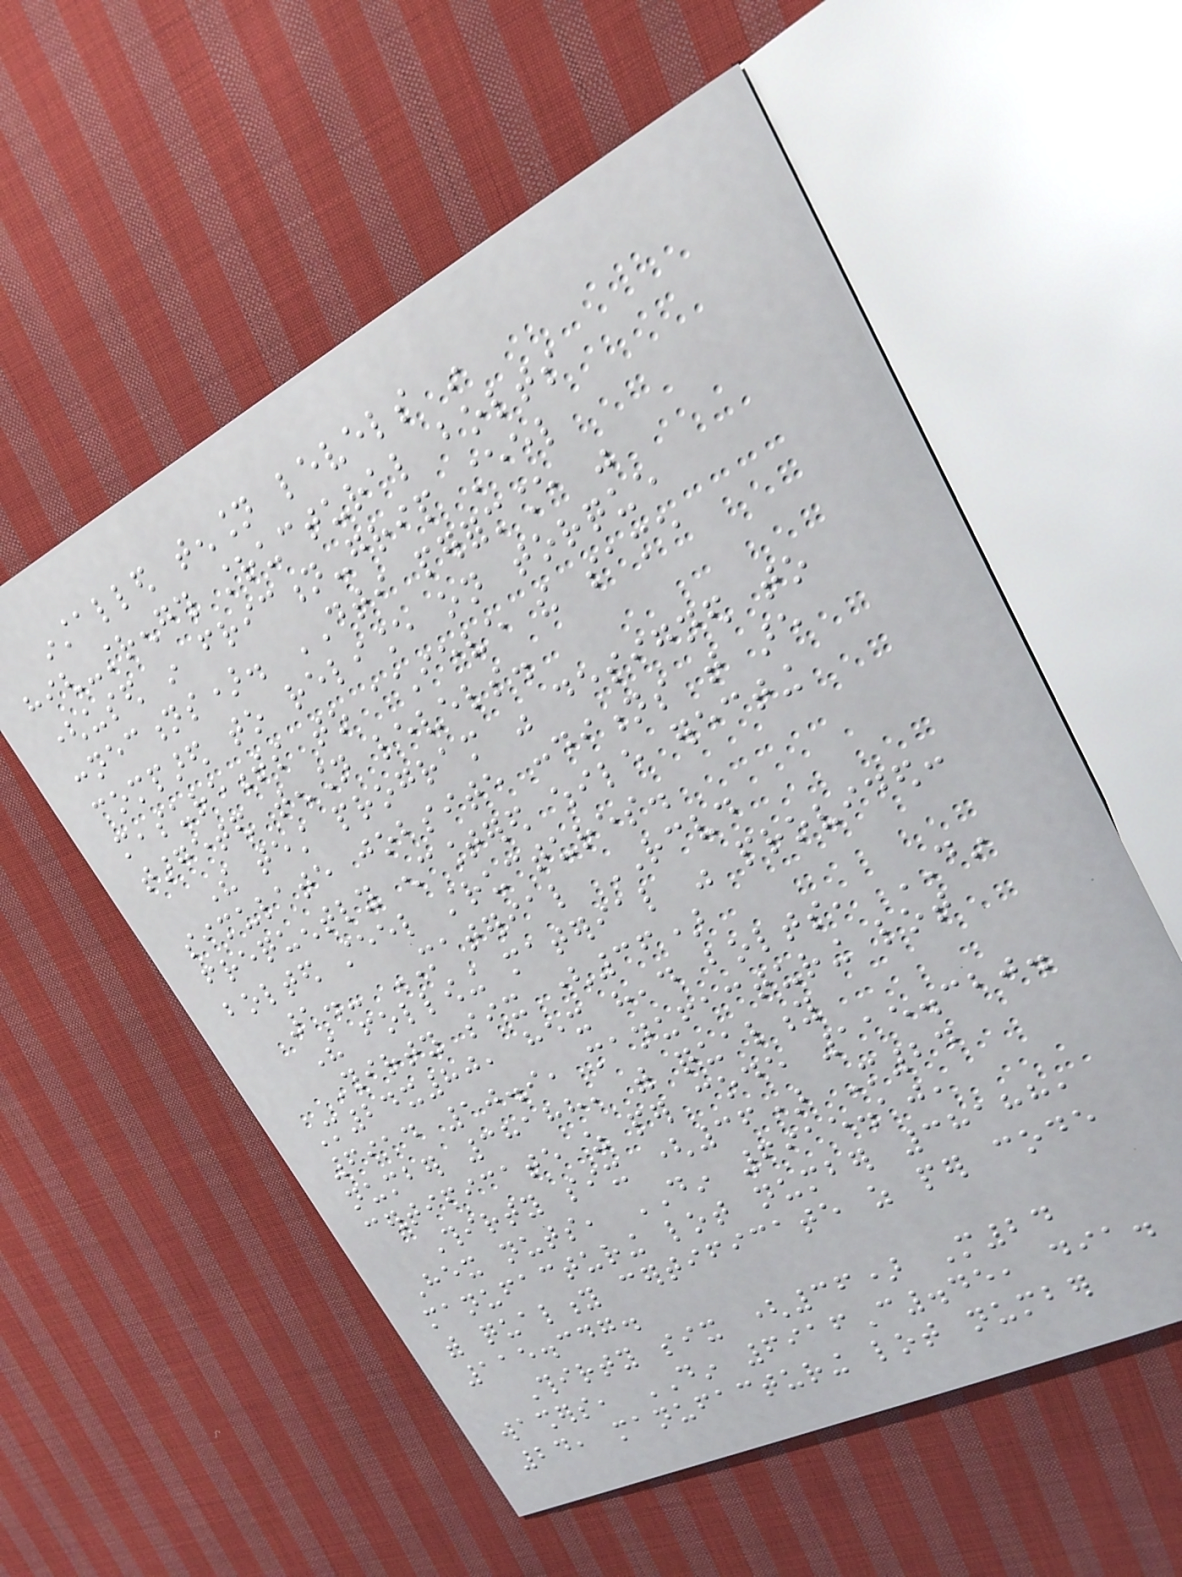installed tension levels in
high-strength structural bolts
(used in friction-grip steel
connections). DTI performance was
compared to reliance on torque
measurements to achieve the same
targeted tension levels.
The test program was designed to
simulate jobsite conditions that are
frequently encountered while erecting
bolted steel structures.
1.- MATERIAL RECEIVED
The following material was provided:
Thirty six (36)
M24x80, hex head bolts, DIN
6914 10.9, manufacturing lot
number 38188, with quality
certificate as per code 115.320.
Thirty six (36) M24
Hex nuts, DIN 6915.10,
manufacturing lot number 38188,
with quality certificate as per code
115.347.
Thirty six (36) M24
washers, DIN 6916C.45, dia.
24, manufacturing lot number
